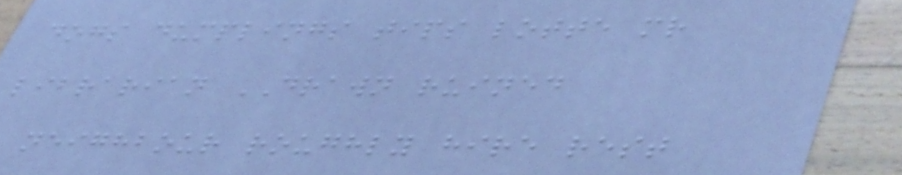dogs dumplings tips lotte mr
librarian DRAWN ruined
neighbour roughly hire rest
